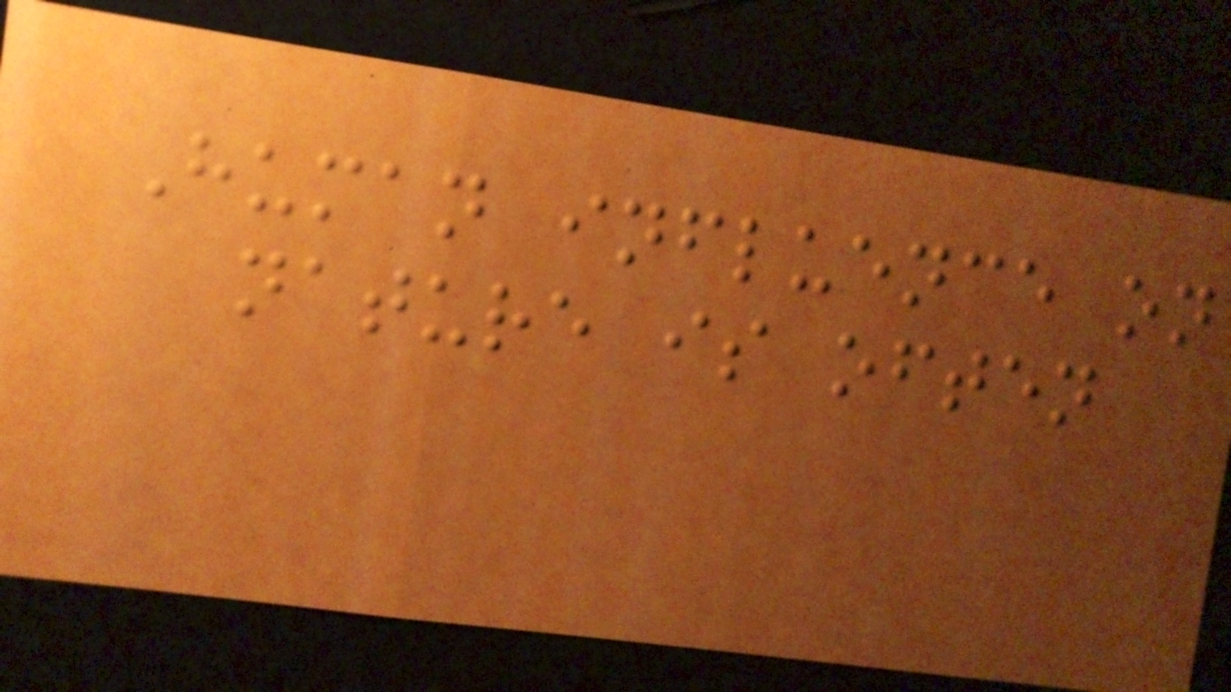Human influence on
nature is often
